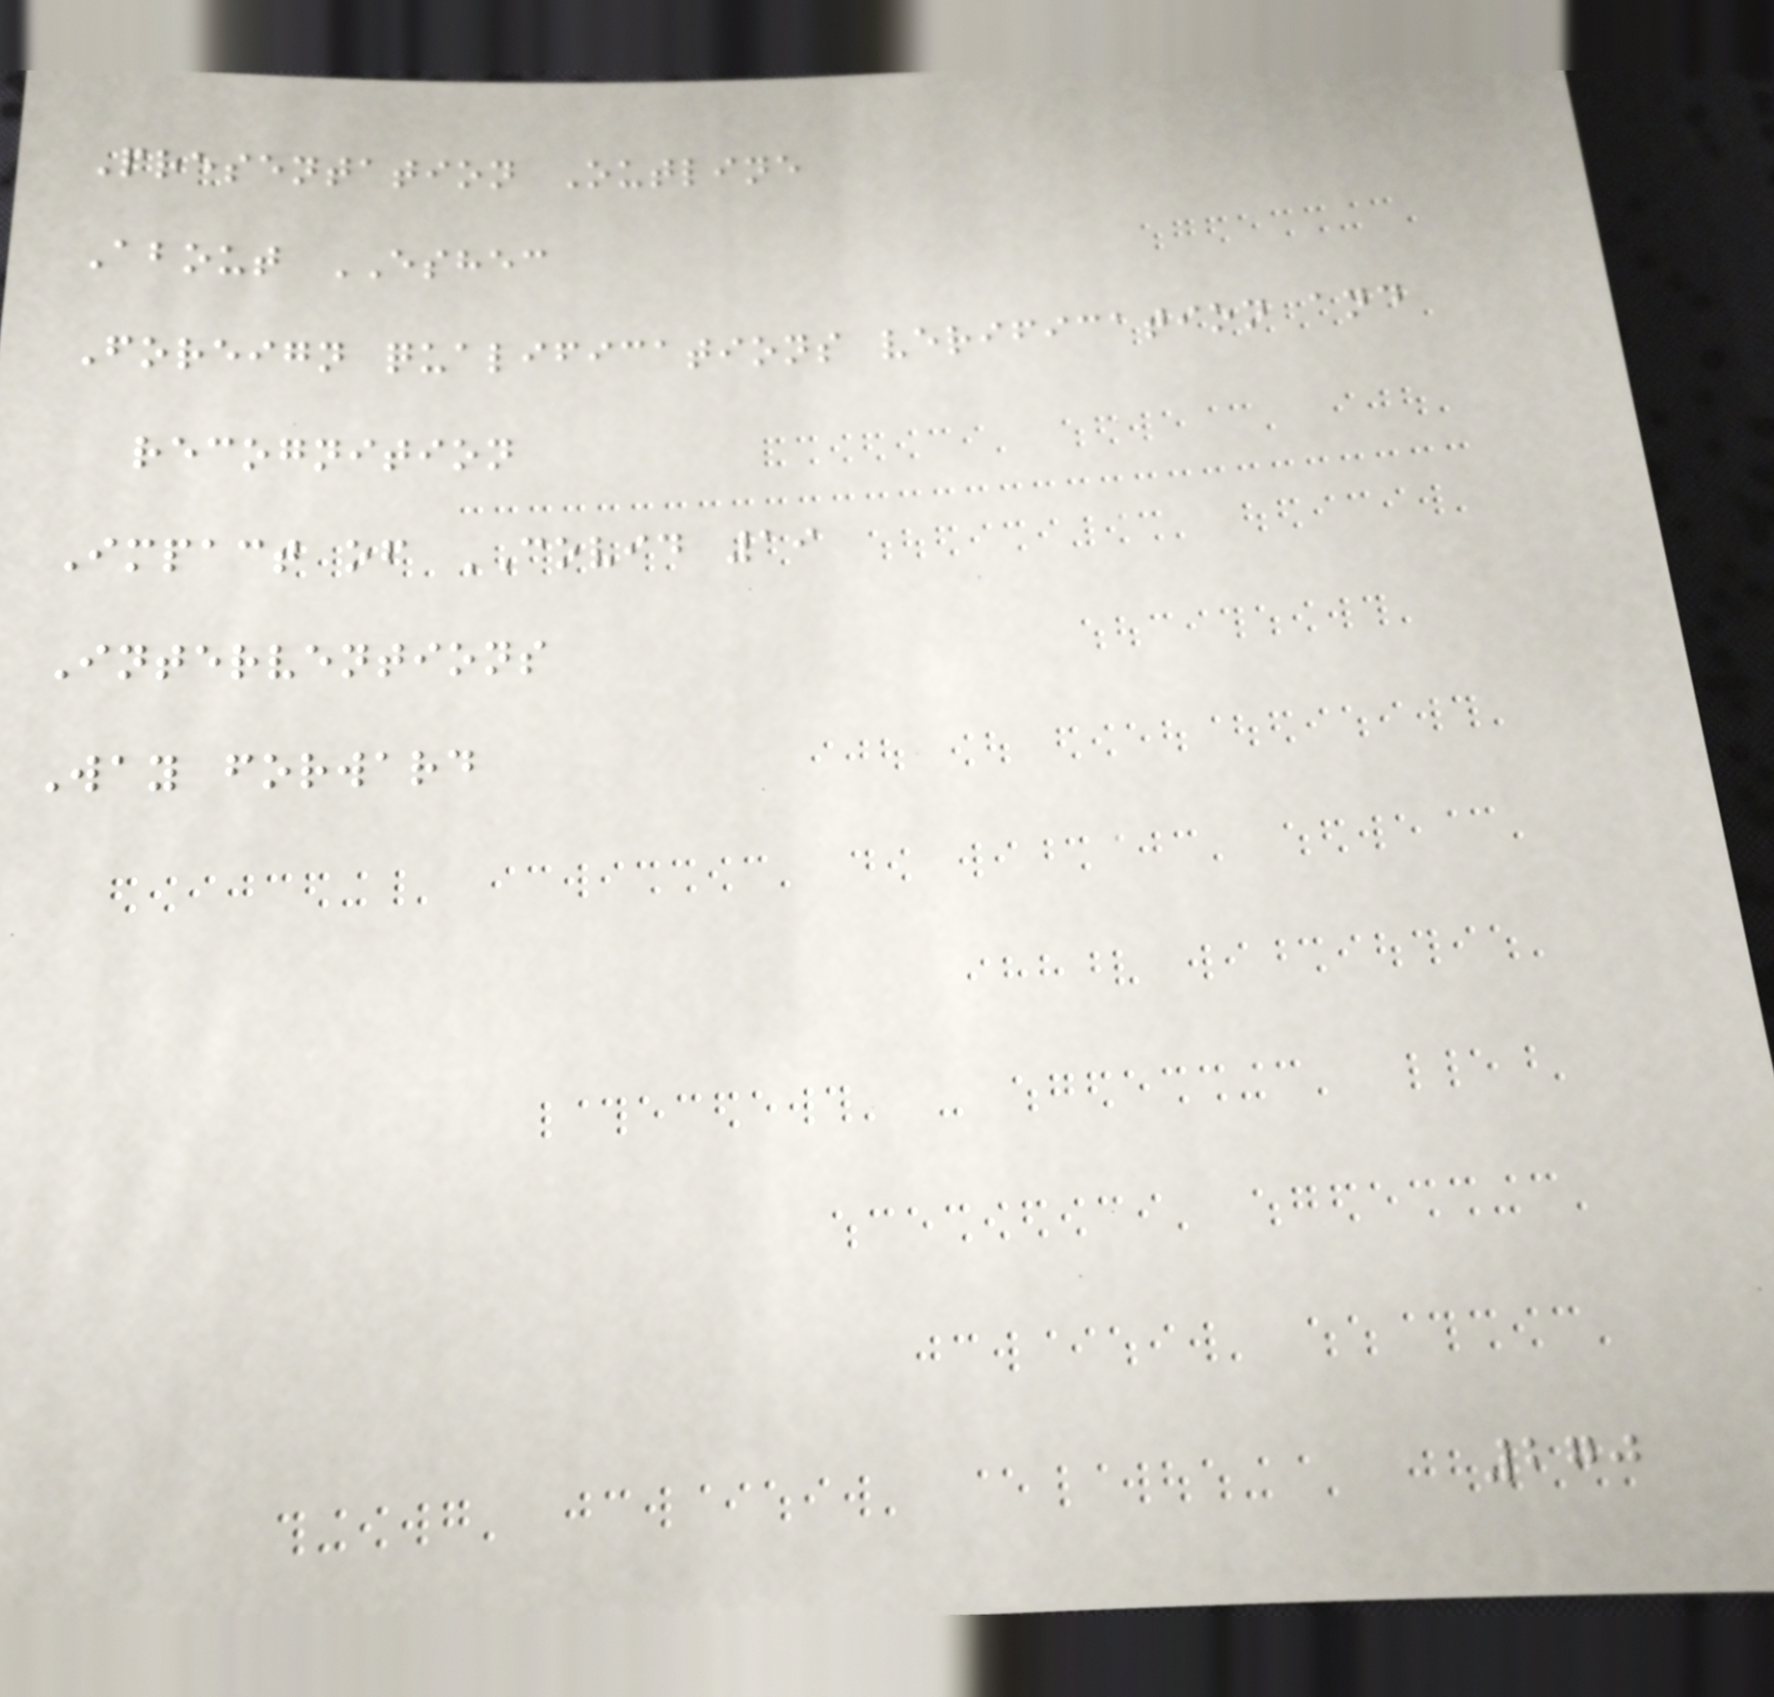Presentation Outline
About ESHEC
Foreign qualifications verification and
recognition
Impact of COVID 19
Interventions
Way forward
270
